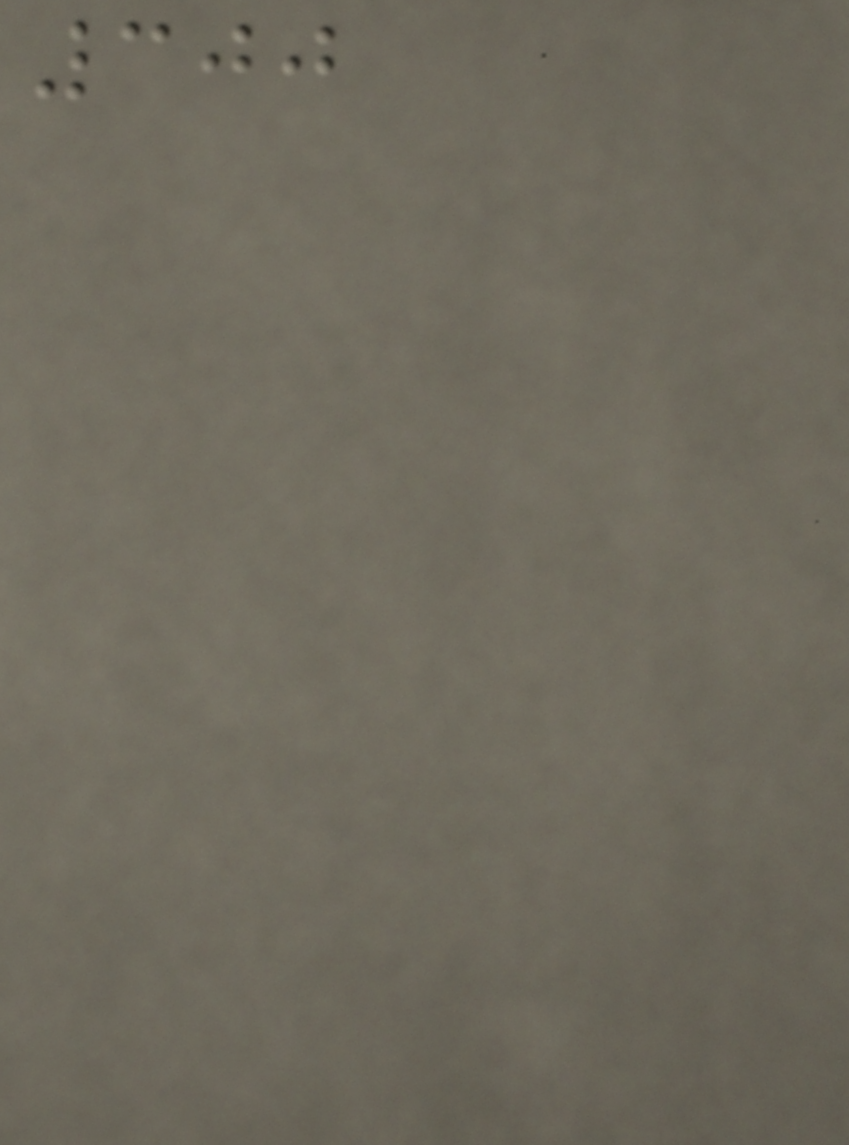300
